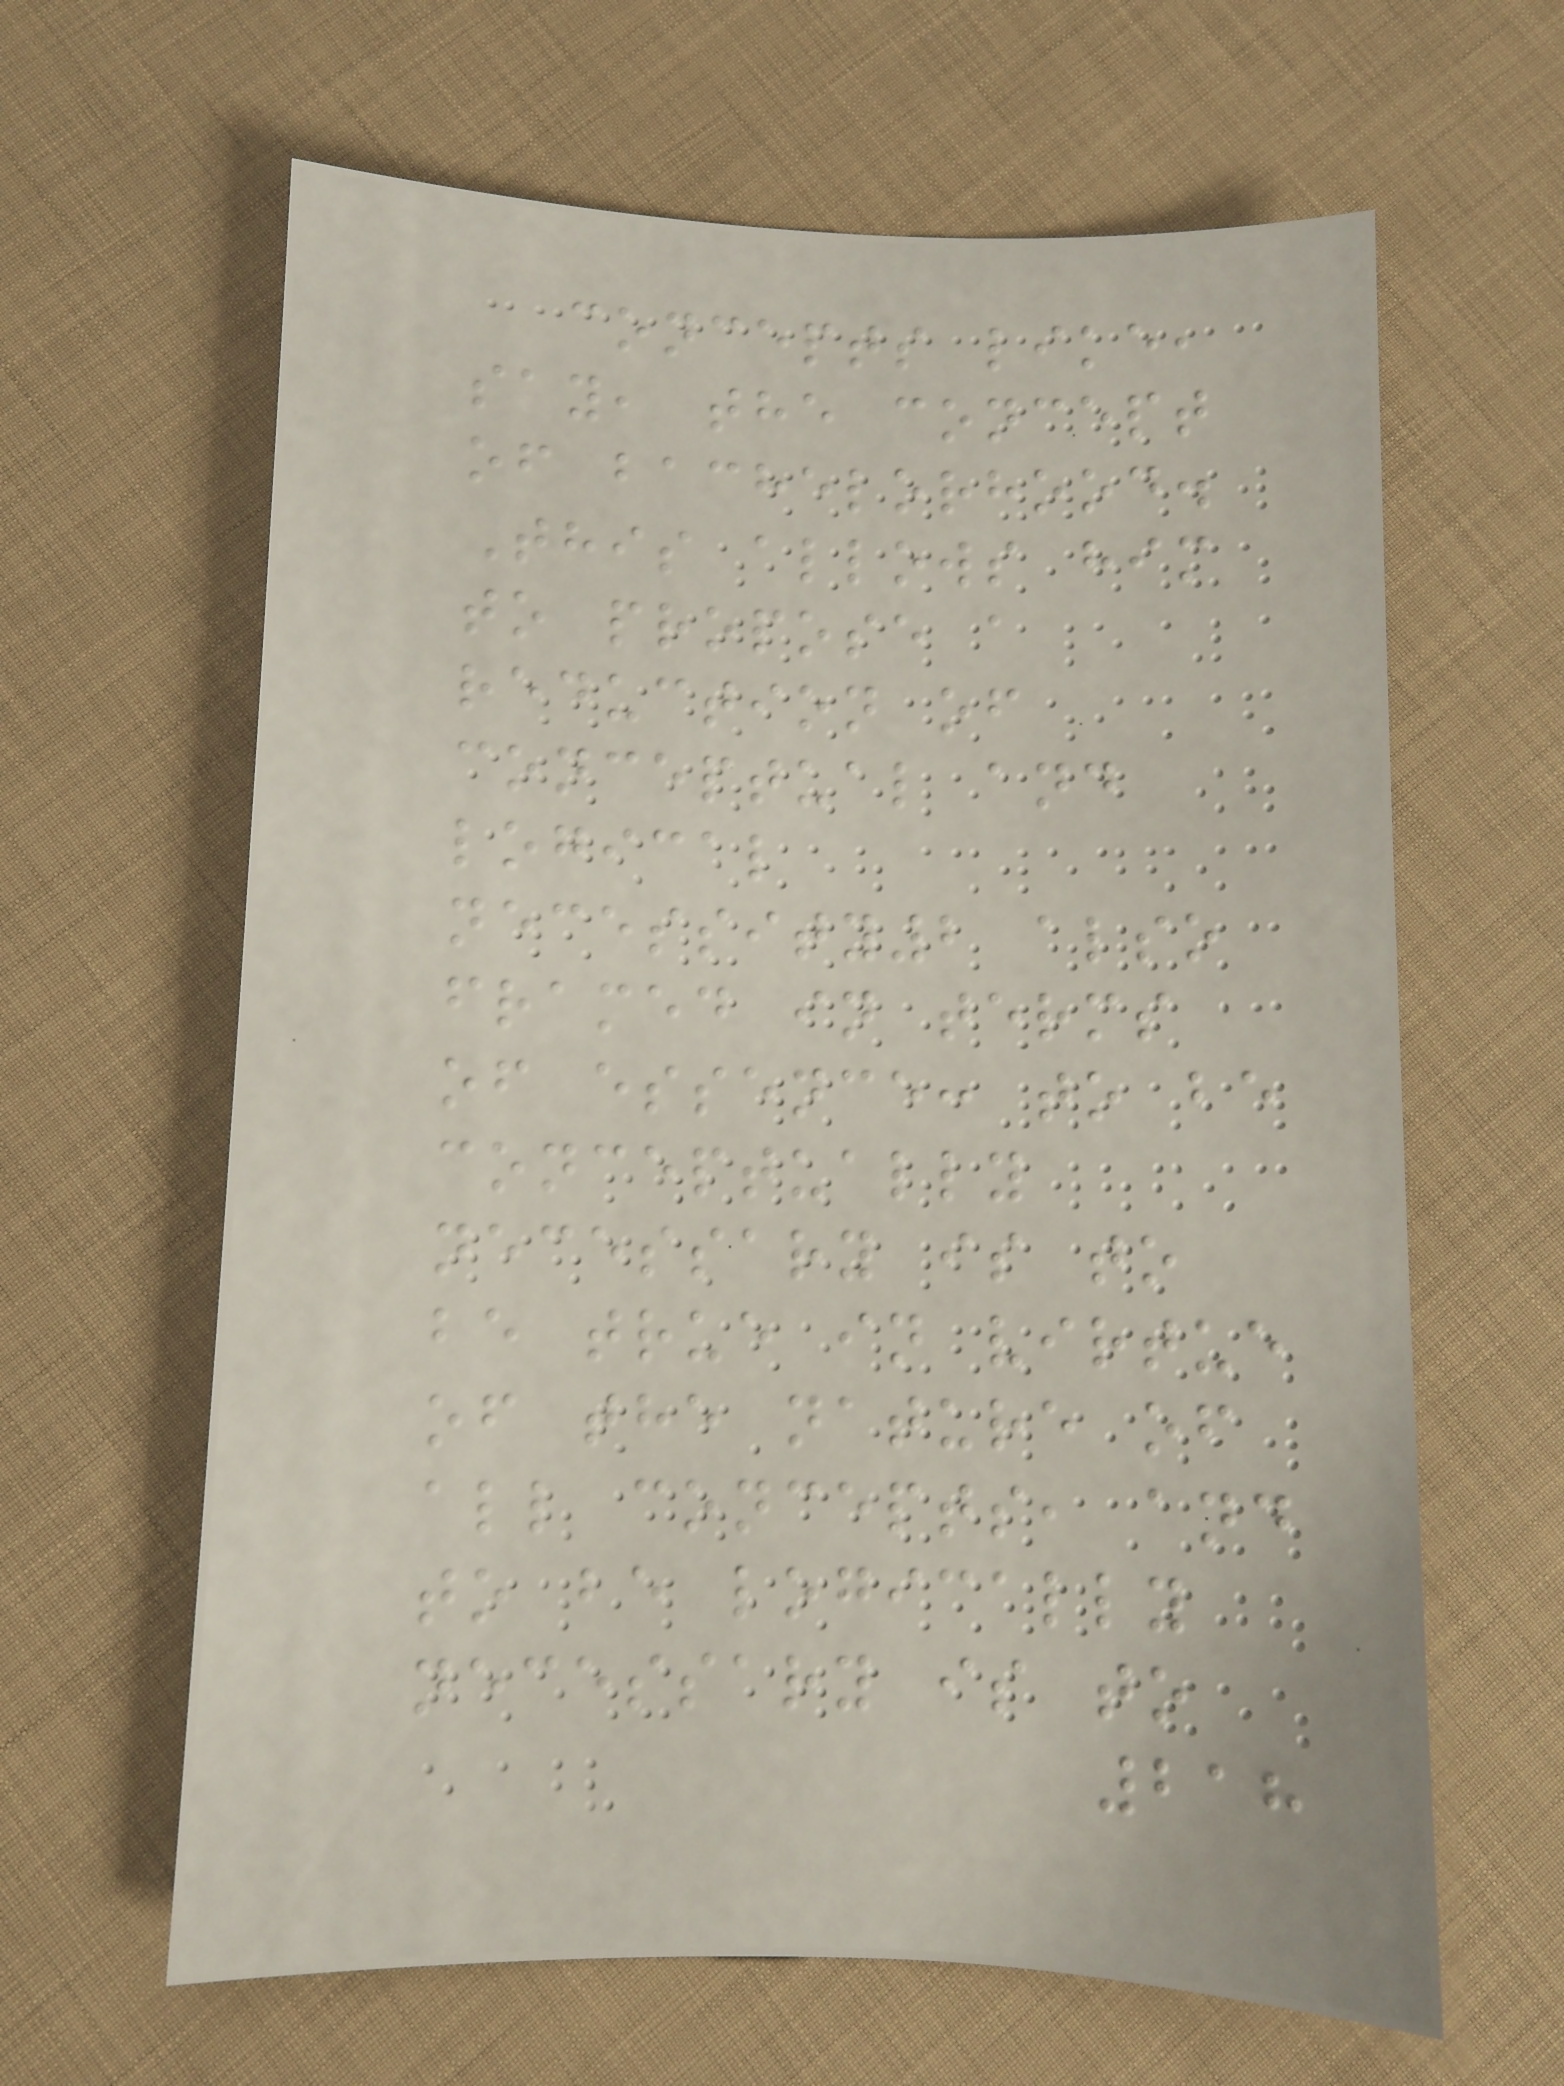concepts like,
say, the concept
of bachelorhood.
This allows him
to propose a
reduction of
conceptual and
logical
necessity2 also
framed in terms
of essence: to be
conceptually
necessary is to
be true in virtue
of the nature of
all concepts, and
to be logically
necessary is to
218
